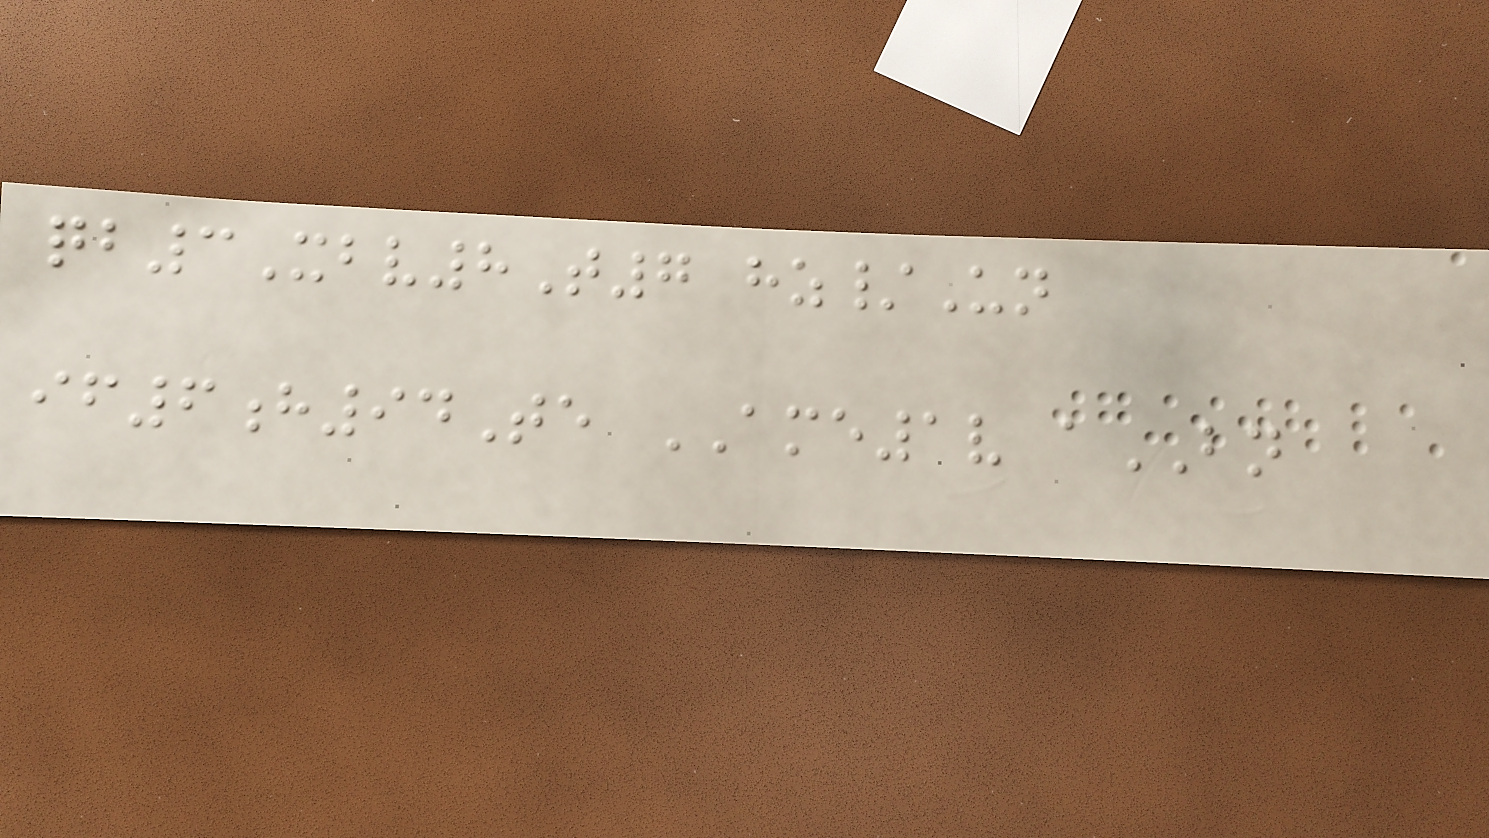qb3Xbv8T7 hz/Un
if6h94Te AME1v aBN
